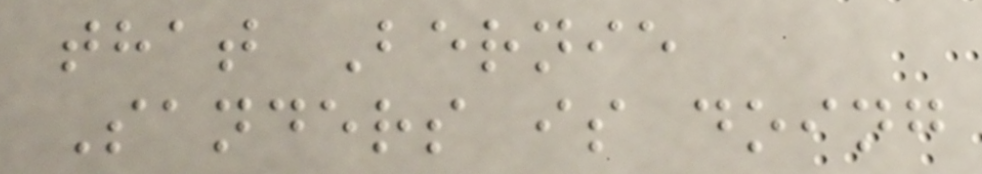that Bernie
Sanders is doing
